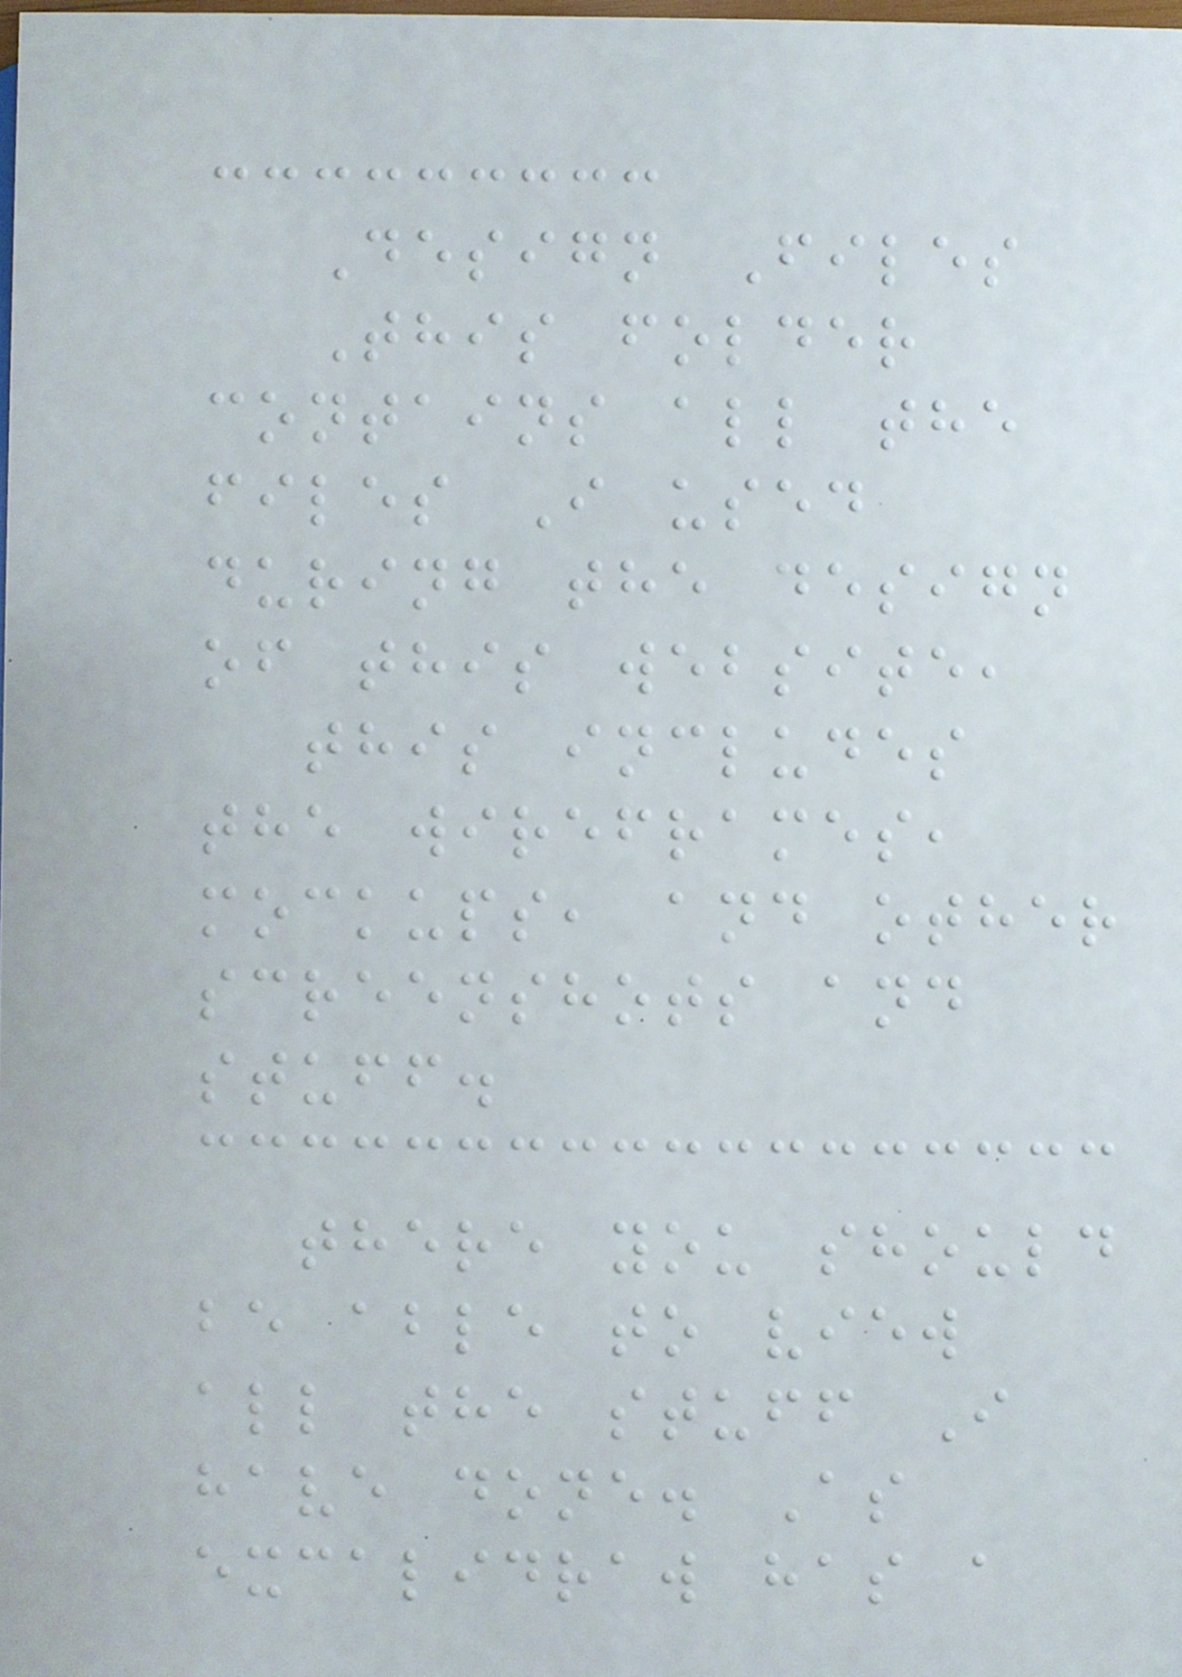Design Files
This folder
contains all the
files I used
during the design
of this website,
this includes
the wireframes,
mockups, and other
screenshots and
stuff.
there you should
be able to view
all the stuff I
have done. As
excalidraw has a
